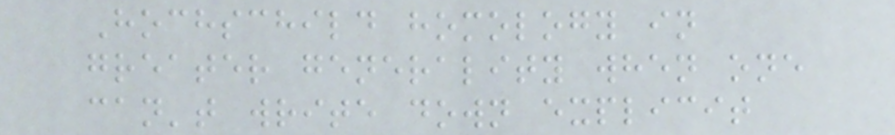Hochschild homology in
greater generality when one
can't write down explicit
